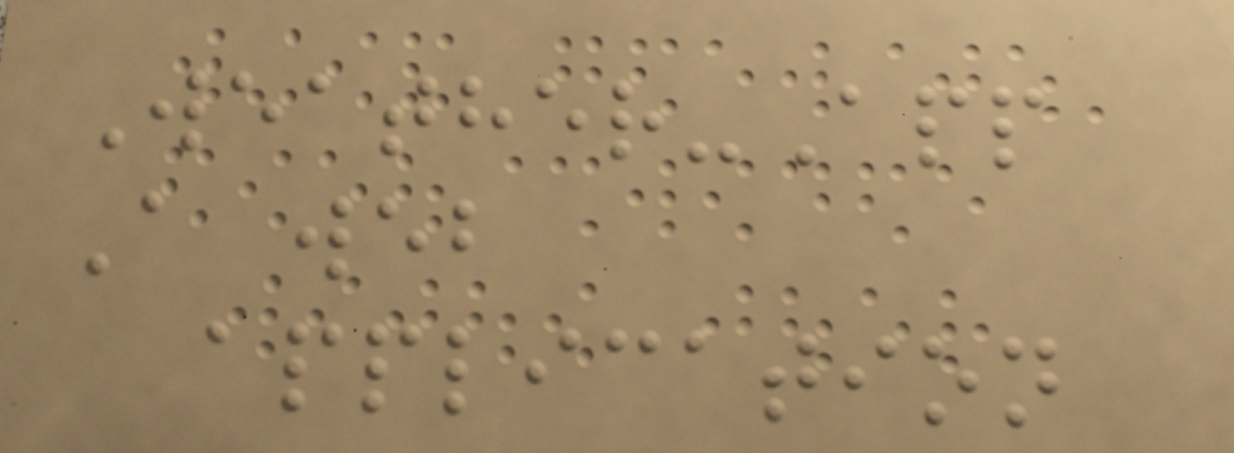Weather-App
A web
application
